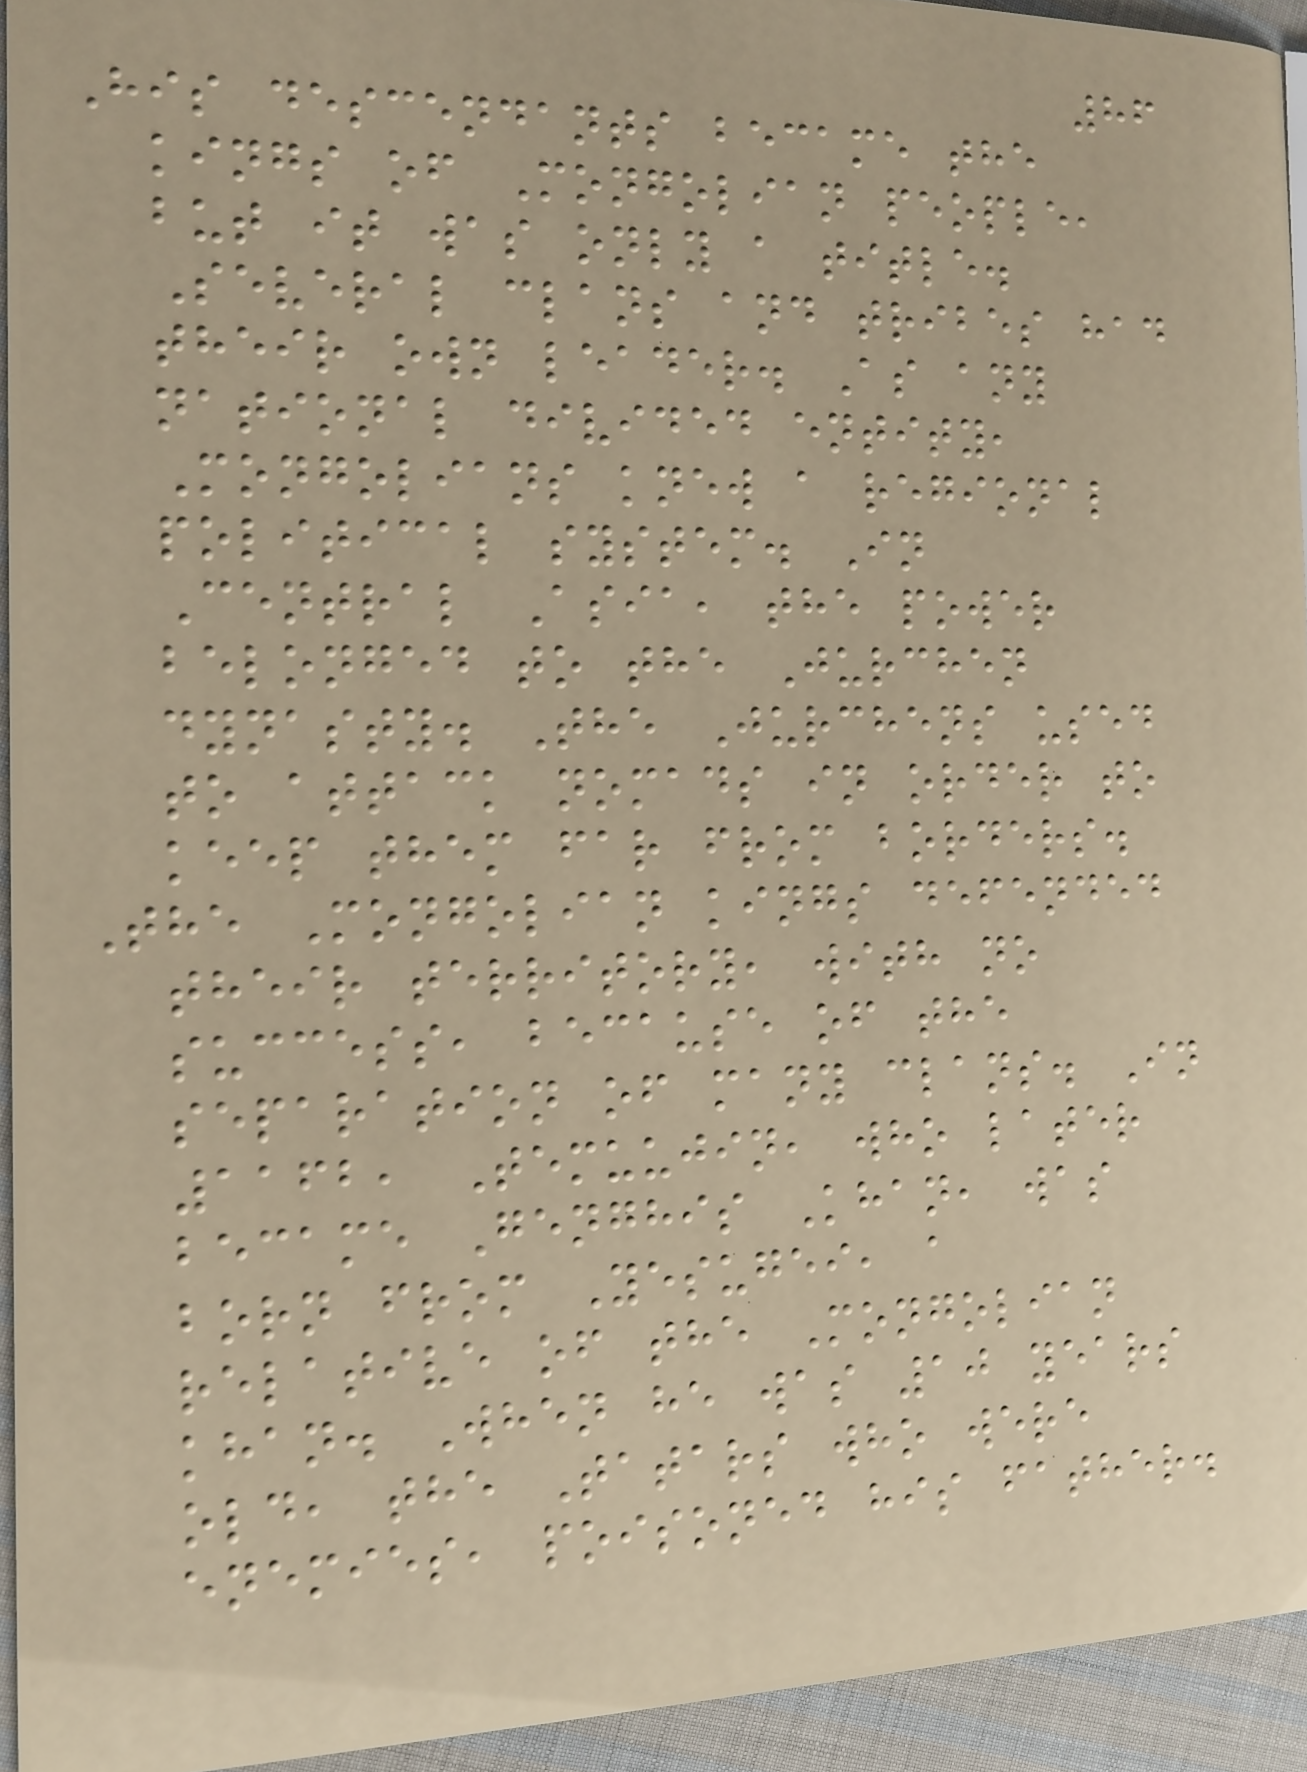86
His descendants became the
kings of Mongolian people,
but it was only a title.
Several clans and tribes had
their own leader. As any
national divided entity,
Mongolians knew a regional
political system. In
Central Asia, the power
belonged to the Jurchen
dynasty. The Jurchens used
to attack nomads in order to
keep them far from borders.
The Mongolian kings defended
their territory, with no
success, because of the
separation of many clans. In
1162, Temuujin, who later
became Genghis Khan, was
born from Yesugei, a
relative of the Mongolian
khan. When he was 10 years
old, the Tatars who were
enemies, poisoned his father.
